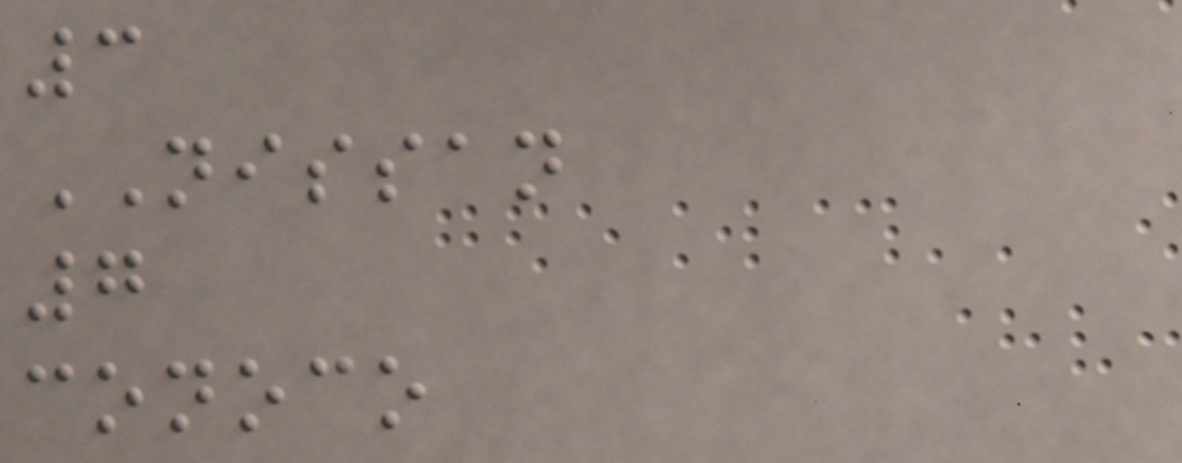3
NISSAN
7
conoco
